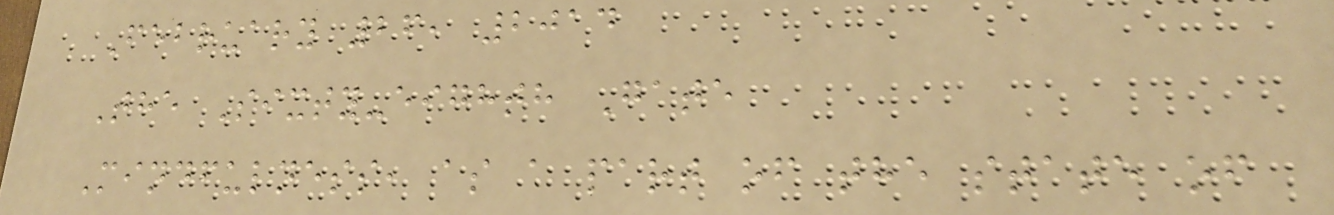February 26, 2014
The Sixty-eighth Gate
Mindfulness, as a part of the state of
